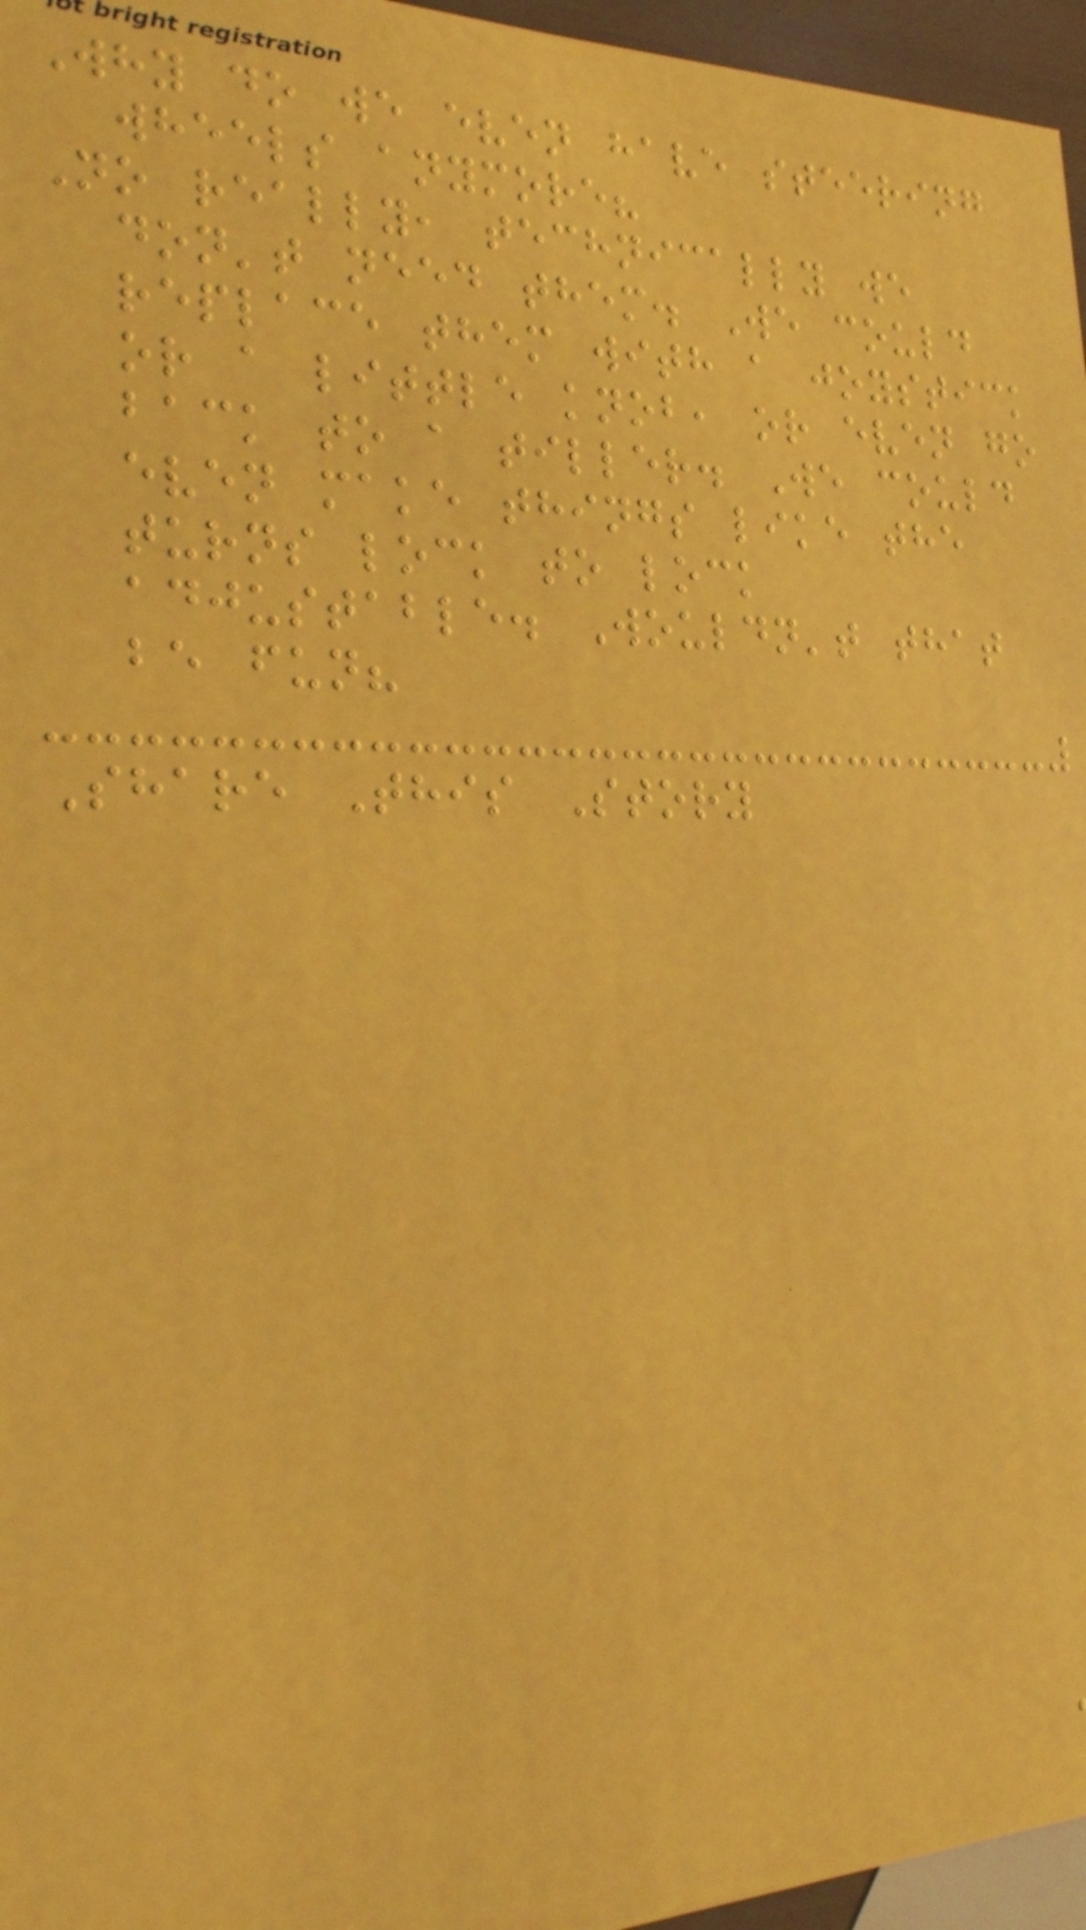Why do we even have steering
wheels anymore?
No really, technically we
don't need them. We could
replace them with a joystick
or a little knob, or even go
back to a tiller. We could
even make things like the
turns lock to lock
adjustable. Wouldn't that
be fun?
Share This Story
